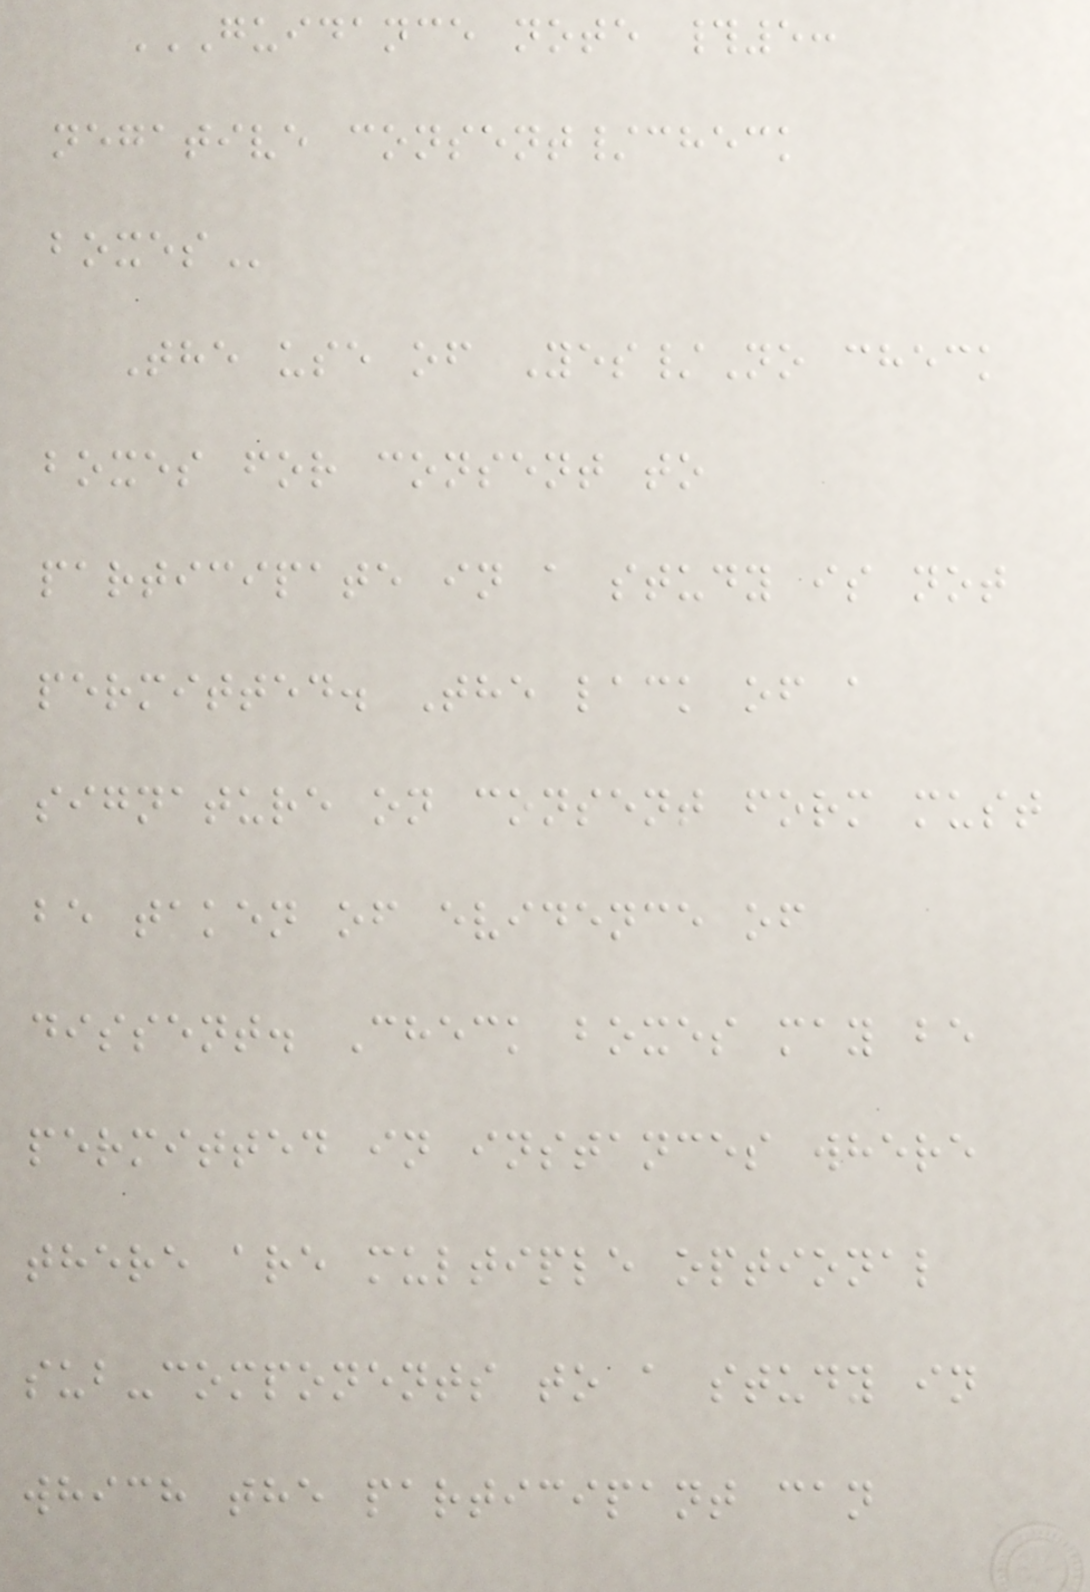GUIDANCE NOTE #5:
NEGATIVE CONSENT/CHECK
BOXES
The use of Yes/No check
boxes for consent to
participate in a study is not
permitted. The lack of a
signature on consent form must
be taken of evidence of
dissent. Check boxes may be
permitted in instances where
there are multiple optional
sub-components to a study in
which the participant can
